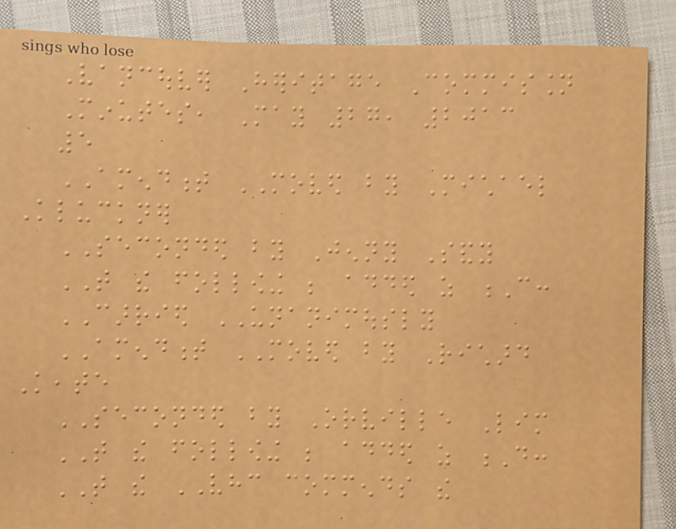Vancouver Heritage Commission
Minutes, May 27, 2013
5
AMENDMENT MOVED by Michael
Kluckner
SECONDED by Jenny Sandy
THAT the following be added as C:
CARRIED UNANIMOUSLY
AMENDMENT MOVED by Richard
Keate
SECONDED by Orville Lim
THAT the following be added as D:
THAT the VHC commends the
